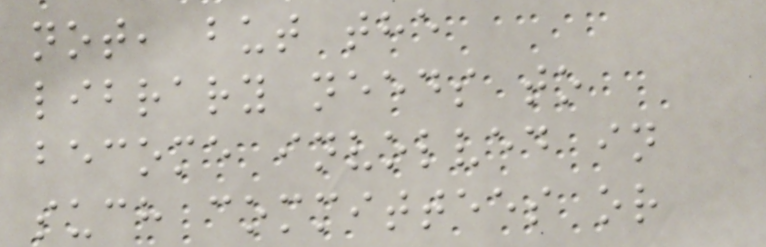not, but the
library needs to
become involved in
such committees or
